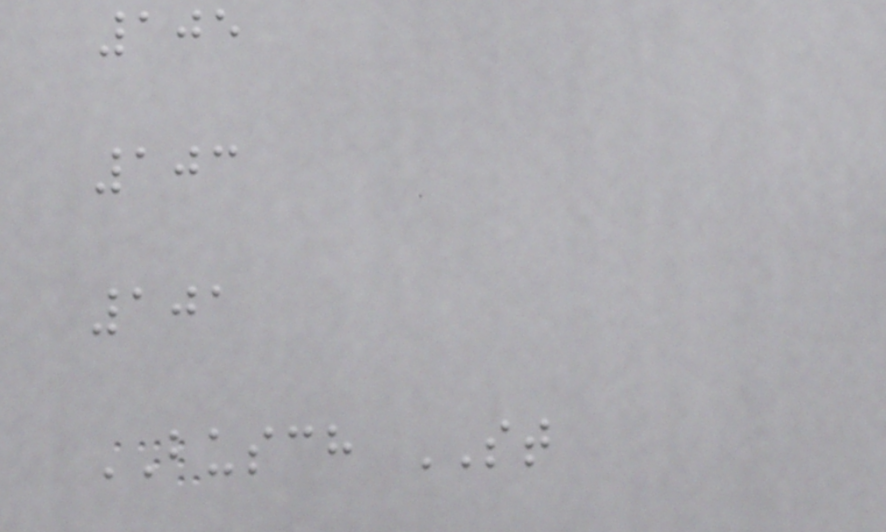105
103
101
BUSCH ST
